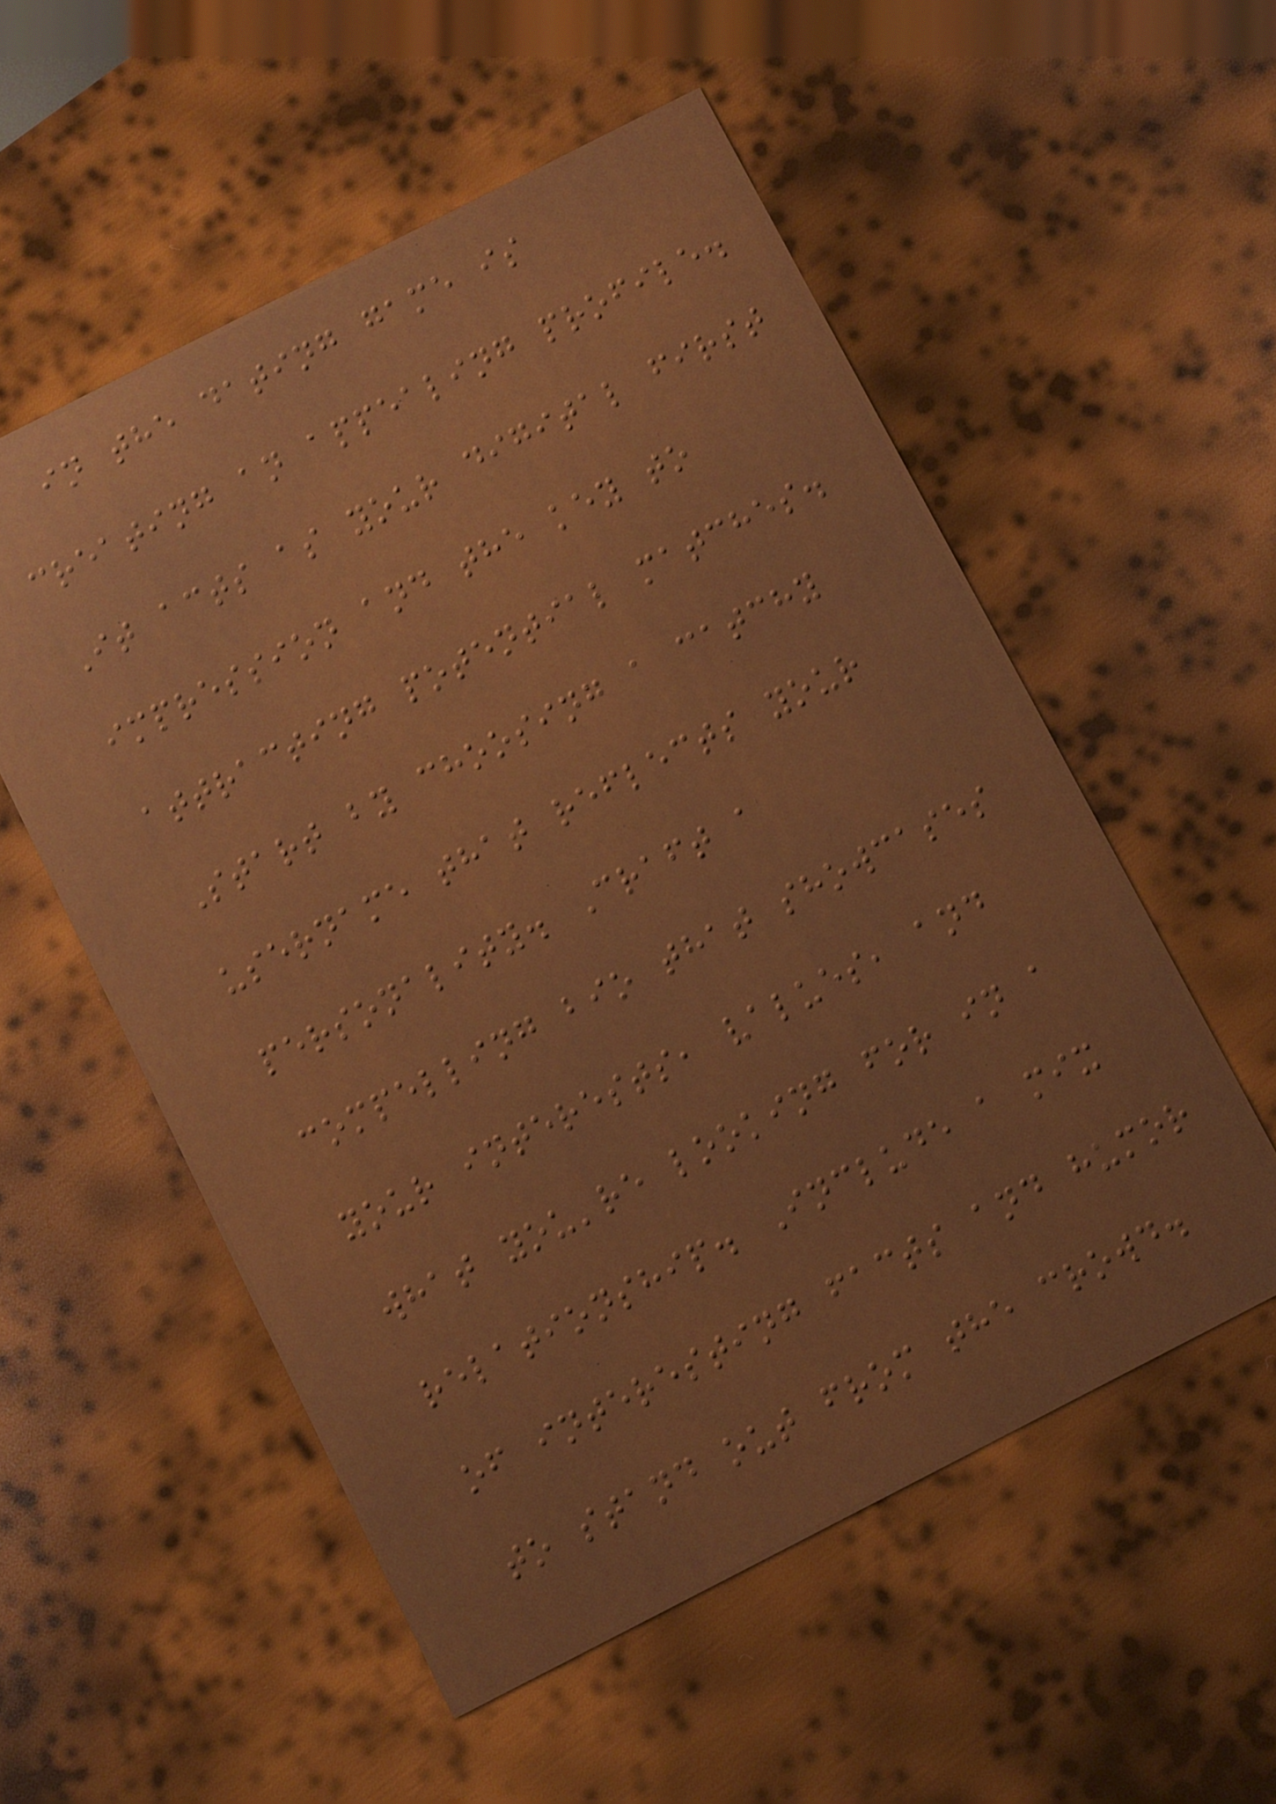in the dating game is
creating an appealing profile.
It acts as your digital first
impression and the key to
attracting potential matches.
Start by choosing a catchy
username that reflects your
personality. Craft a
compelling bio that showcases
your interests, values, and
what you're looking for in a
relationship. Include a mix
of interesting facts and humor
to stand out from the crowd.
